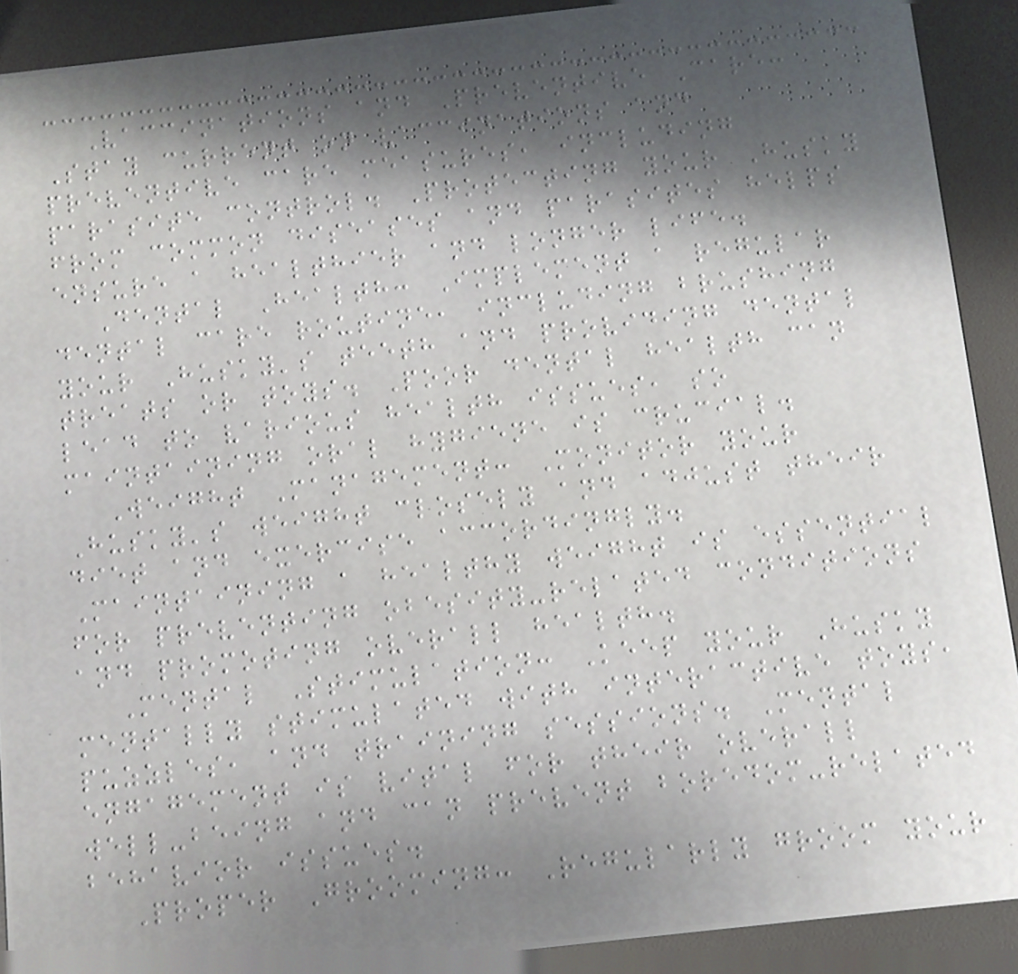Vaccinations and Preventive Care:
Stay current on vaccinations and
preventive care measures, including
parasite control. Protecting your Husky
from common diseases and parasites helps
ensure a healthier and longer life.
Dental Health: Implement a regular
dental care routine, including brushing
your Husky's teeth and providing dental
treats or toys. Poor dental health can
lead to various health issues, so
maintaining oral hygiene is crucial.
Weight Management: Monitor your
Husky's weight closely and adjust their
diet and exercise accordingly.
Maintaining a healthy weight is essential
for preventing obesity-related conditions
and promoting overall health.
Mental Stimulation: Keep your Husky
mentally stimulated with interactive toys,
puzzles, and training sessions. Mental
engagement is vital for their overall
well-being and can prevent boredom-related
behavior issues.
Proper Grooming: Regularly groom your
